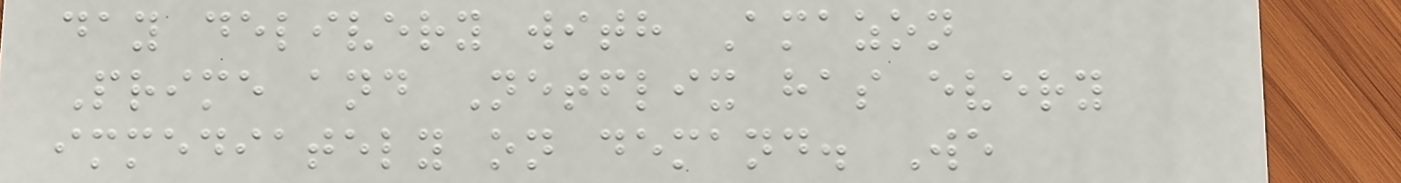day delivery with Amazon
Prime and Netflix has every
immediately on demand. We
